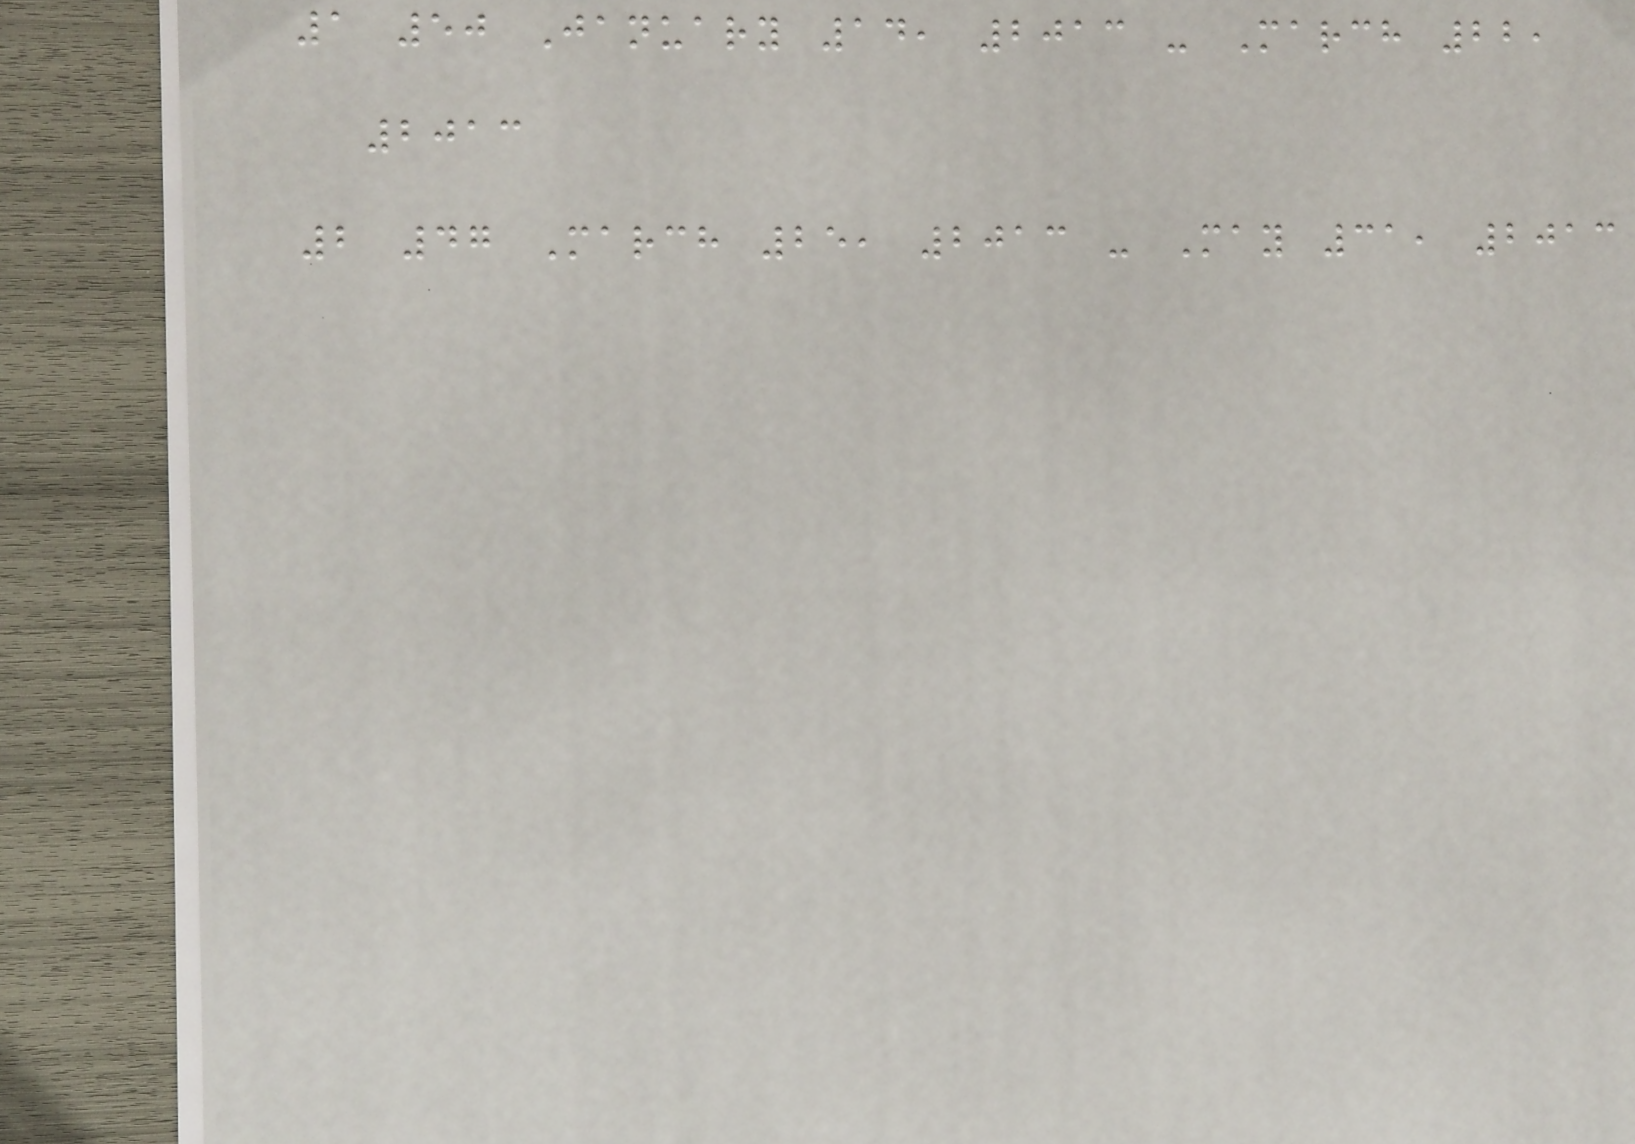1 50 January 14, 2013 - March 22,
2013
2 47 March 25, 2013 - May 31, 2013
